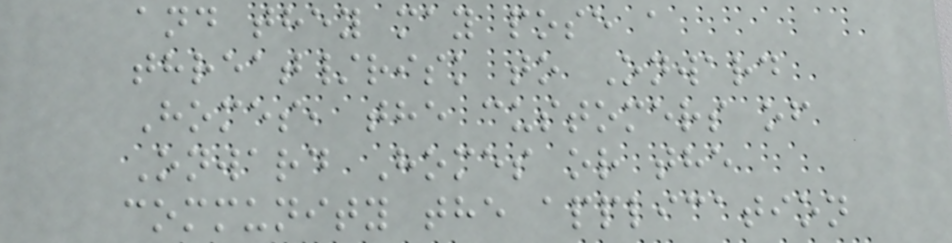and they may pose a
threat/risk to Onward
Homes, the customers of
Onward Homes or the
community the application
